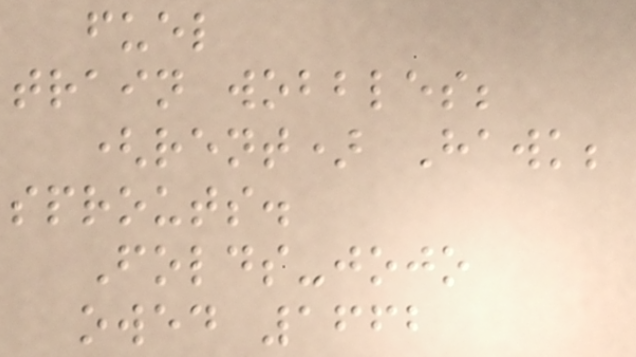fuel
train wobbles;
(rent) Hawk;
sprouts.
Folds-jojo
owed 1662
